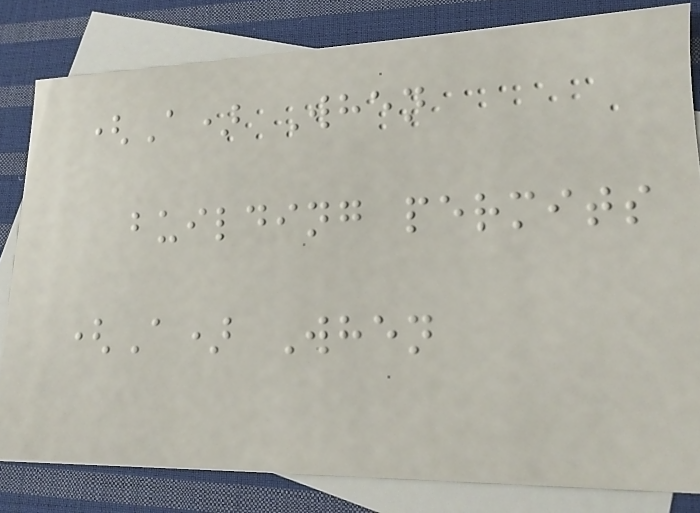(A) When
building permits
(A) When
